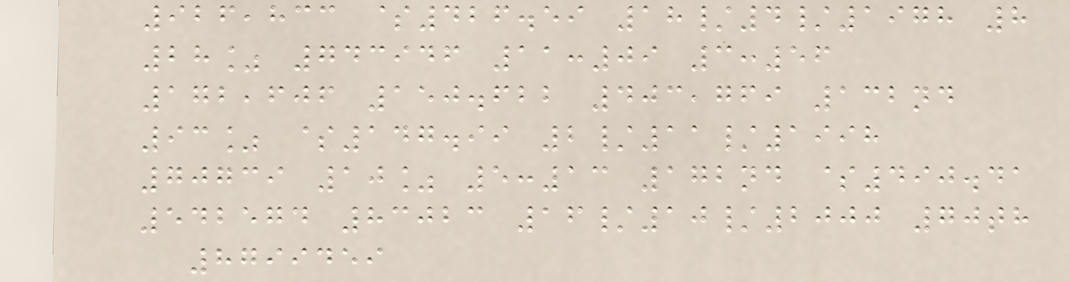926,833 $426.59 18/4/1978 8
28% 743946 11:09 3:56
172,606 150.622 403,769 132nd
93% $147.99 2/11/1998
70739 10% 5:13 172nd $490.41
542574 83023 16/10/2000 70th
8799459
